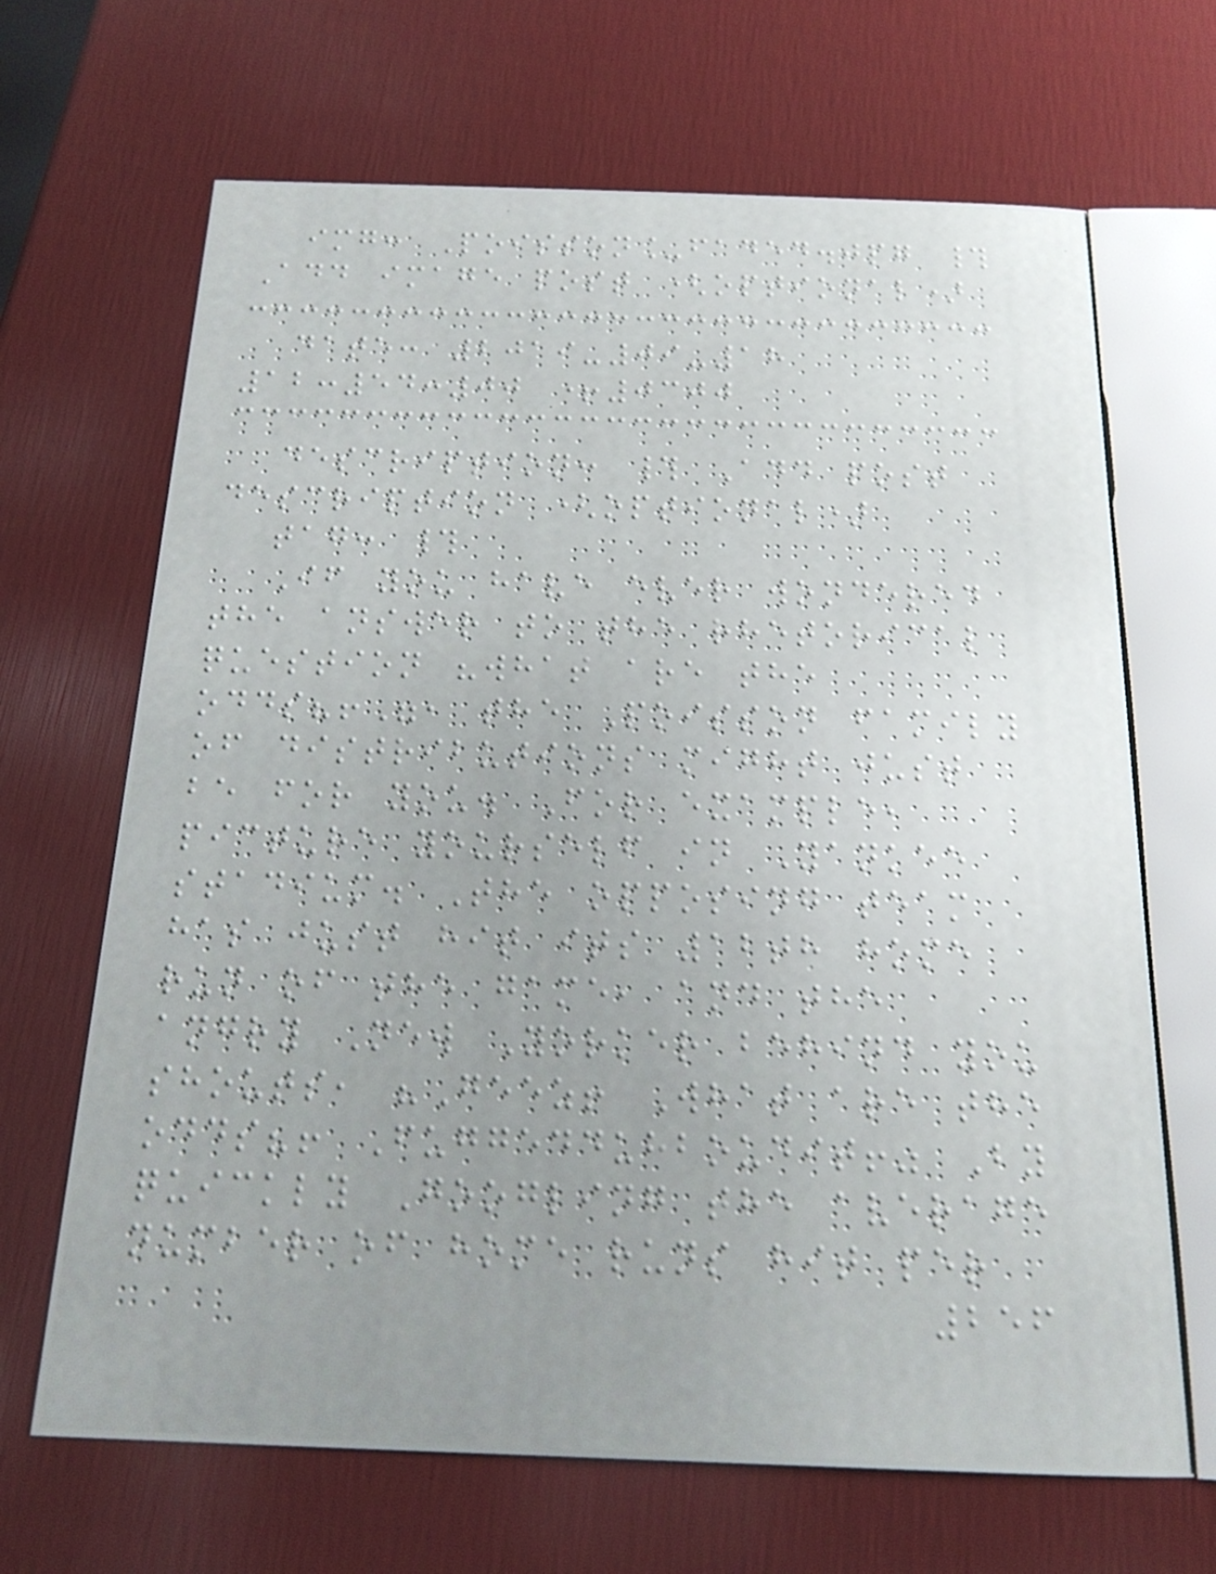img: Poisson_faded.jpg #
Add image post (optional)
date: 2019-09-18
12:54:00 +0300
description: # Add post
description (optional)
tag: #
If you have ever wondered
the answer to the rhetorical
question "what are the
odds?!", the Poisson family
of distributions might just
be for you. For example,
picture yourself in Yankee
stadium. The opposing team
has just hit its 12th home
run of the game, and the
angry New Yorker behind you
shouts, "Geez! What are the
odds?! Fuggedduhboudit!" By
quickly Googling the average
number of home runs hit per
256
